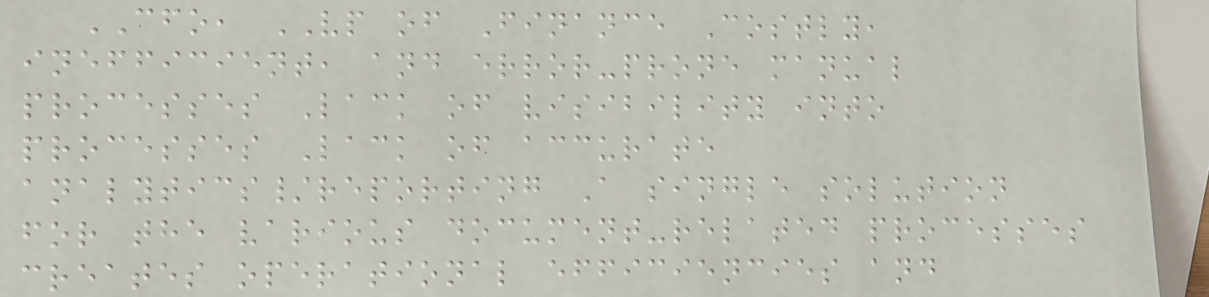CFO, VP of Finance Costly,
inefficient, and error-prone manual
processes Lack of visibility into
processes Lack of accurate
analytics/reporting A single solution
for the various document-related processes
creates operational efficiencies and
